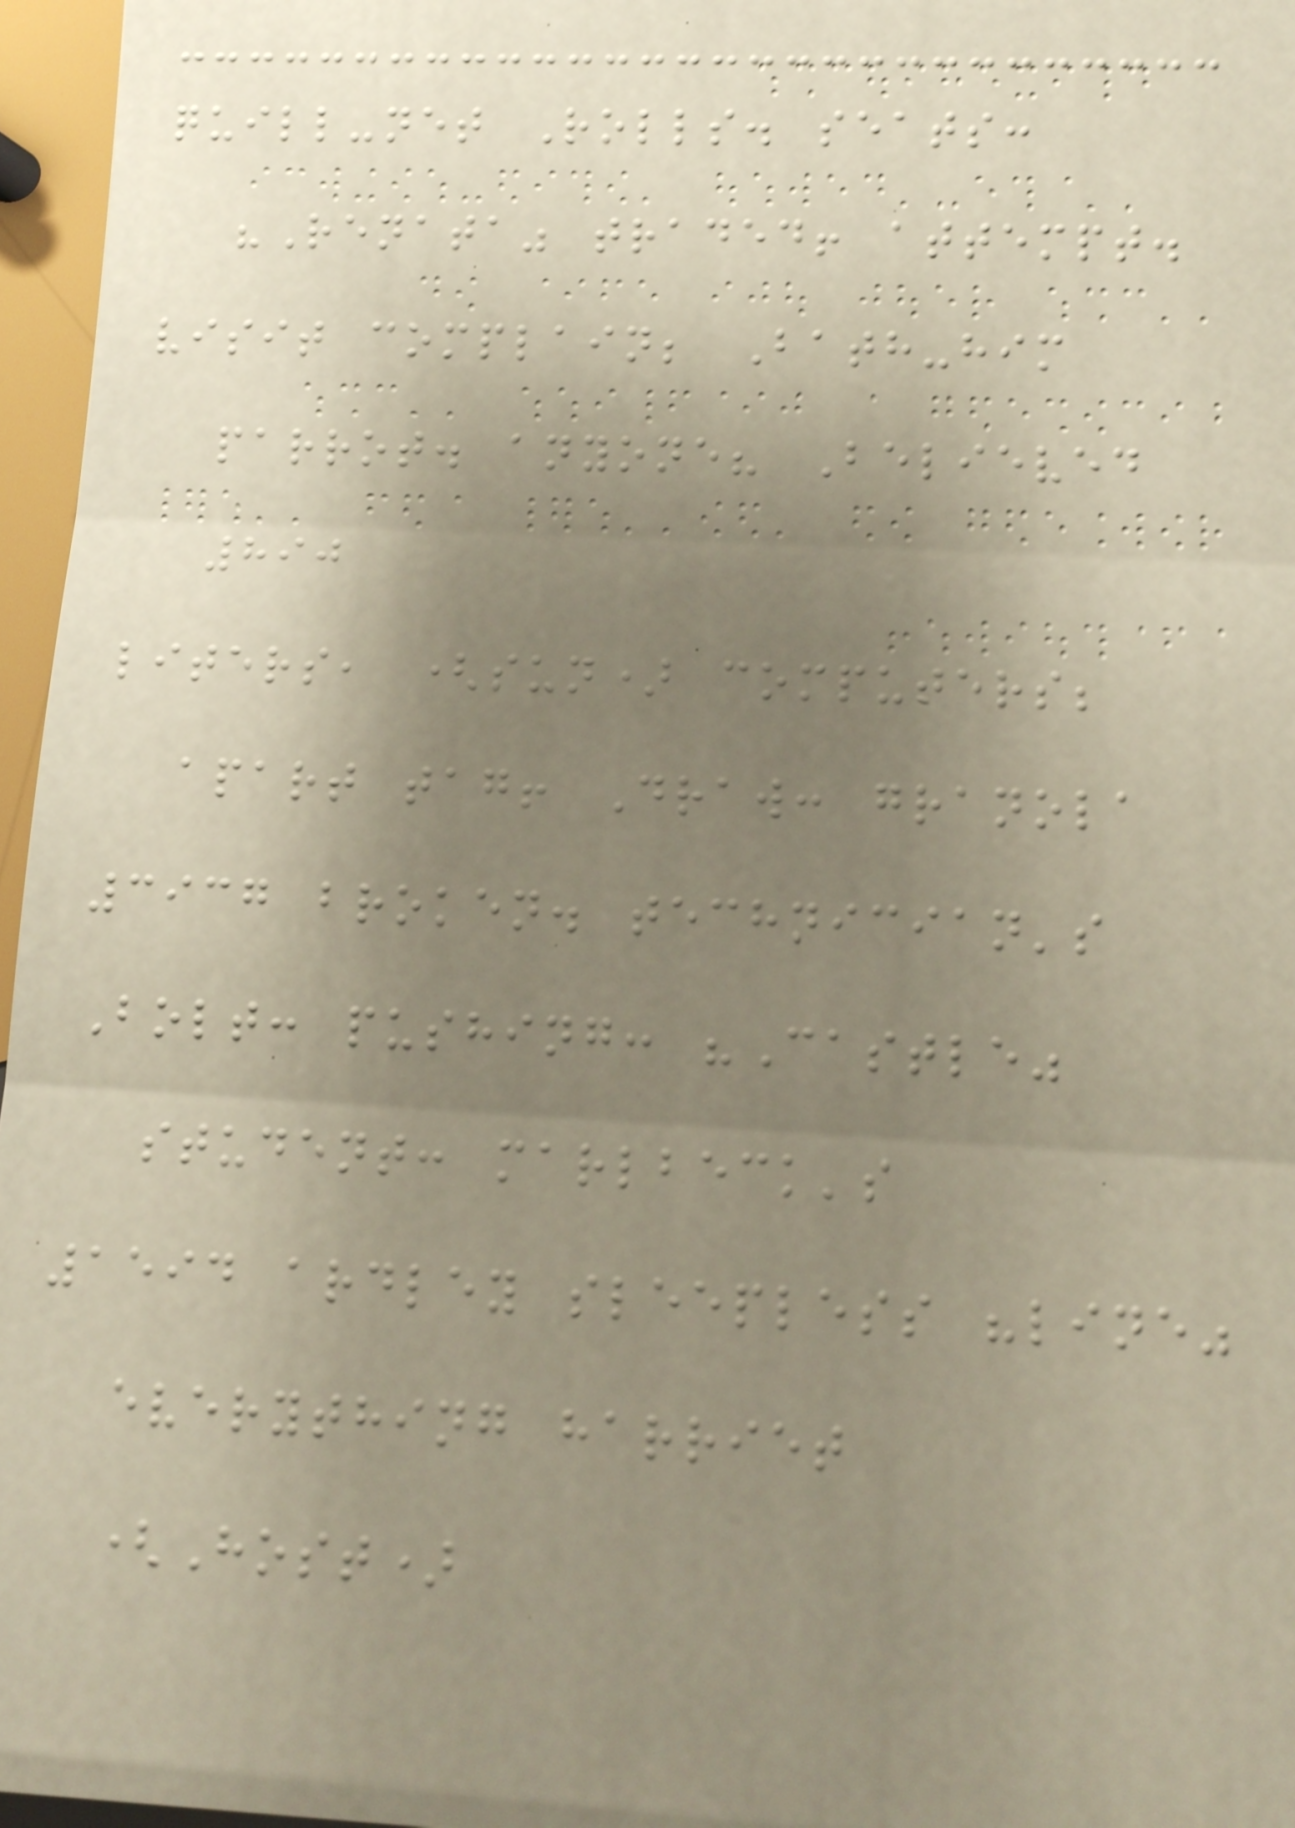quill-net Rolls. seats:
"Renata" traded! attempt.
visit complain; Bath-him
parrot. anyone? Believed
890
liters, (sun) computers;
apart tag! Draw: granola
3937 broken. technician's
Bolt: pushing: "Castle"
student: marlbeck's
1594 ardley sleepless "line"
everything harriet
(Host)
